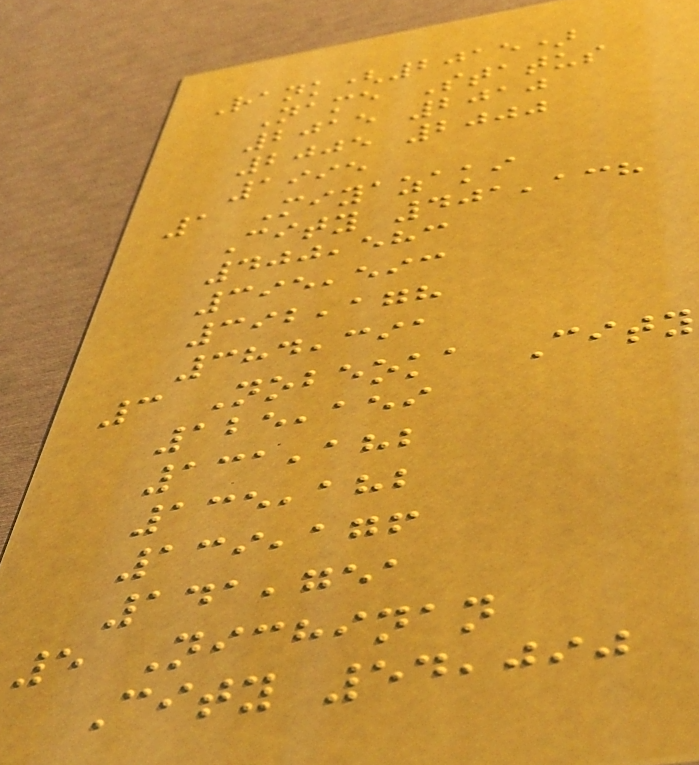Rank(2015)
Name Status
2015 2010
2005 2000
1995
1 Miyazaki
City 401,138
400,583
395,593
392,178
384,391
3 Nobeoka City
125,159
131,182
135,182
139,176
141,751
5 Nichinan
City 54,090
